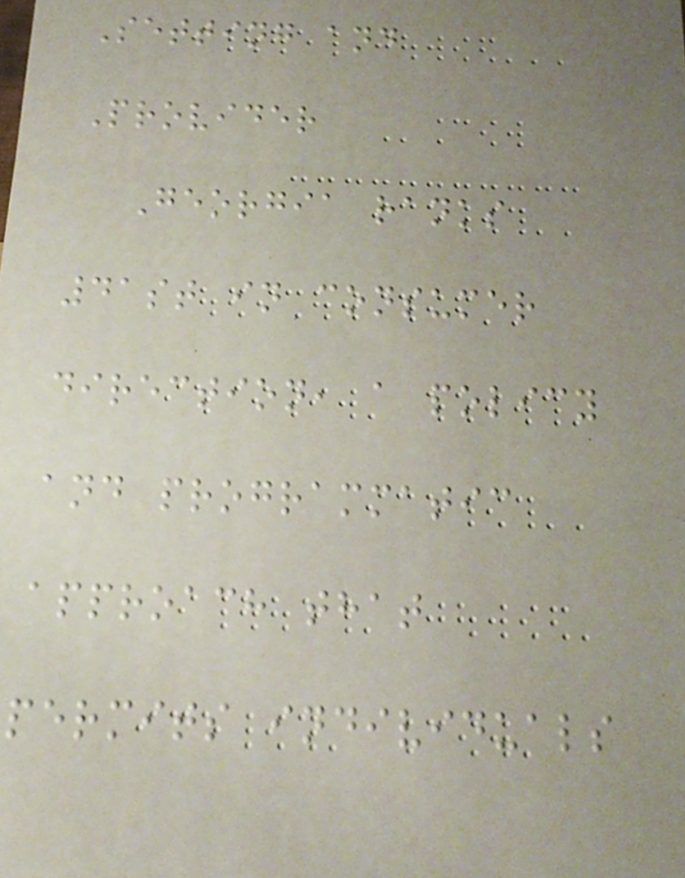Setting and
Provider
Georgia ranks
41st in consumer
direction, a policy
and programmatic
approach that
permits individuals
